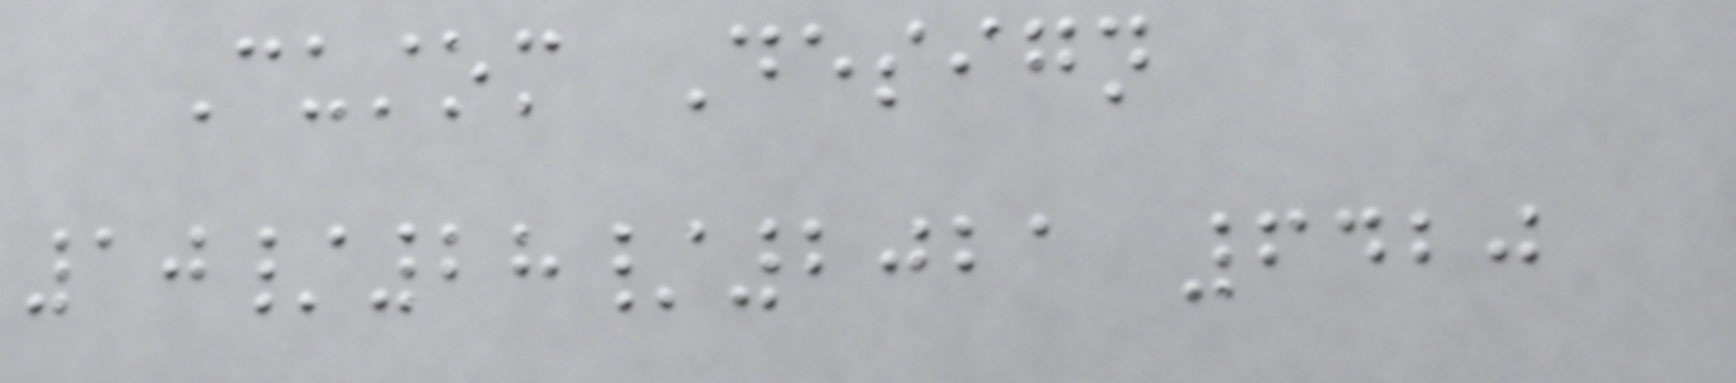Custom Design
10/28/2021 6420
